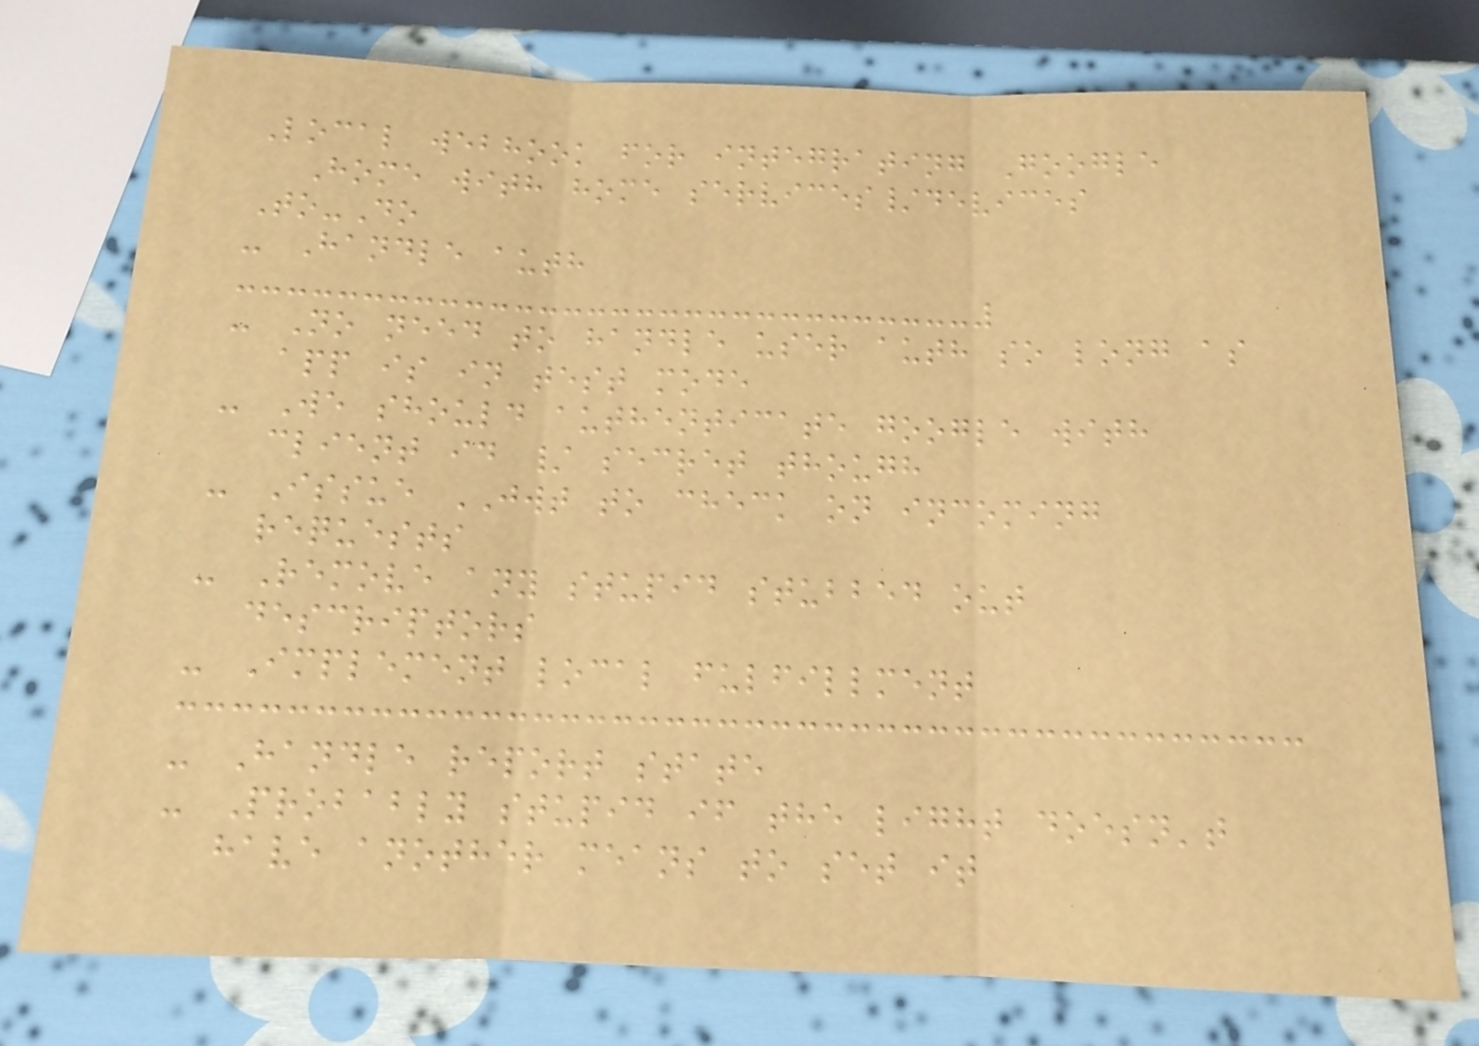Local webhook for integrating Google
Home with home services/devices
To-Do
- Handle auth
- No need to handle user auth so long as
app is in test mode
- We should authenticate google with
client id / secret though
- Issue JWT to check on incoming
requests
- Remove any stupid stubbed out
descriptors
- Implement local fulfillment
- Handle report state
- Probably stupid if the light doesn't
have another means to set it
